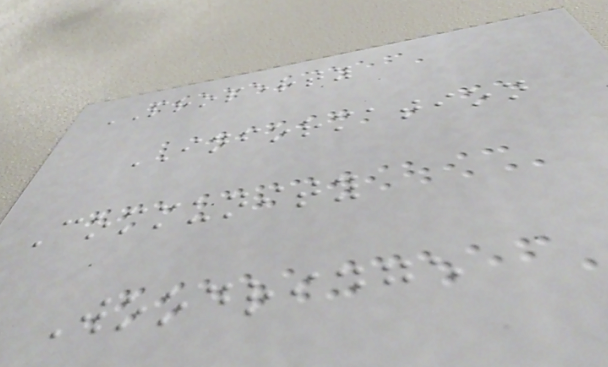PROPERTY
INFORMATION
Community
Woodridge
